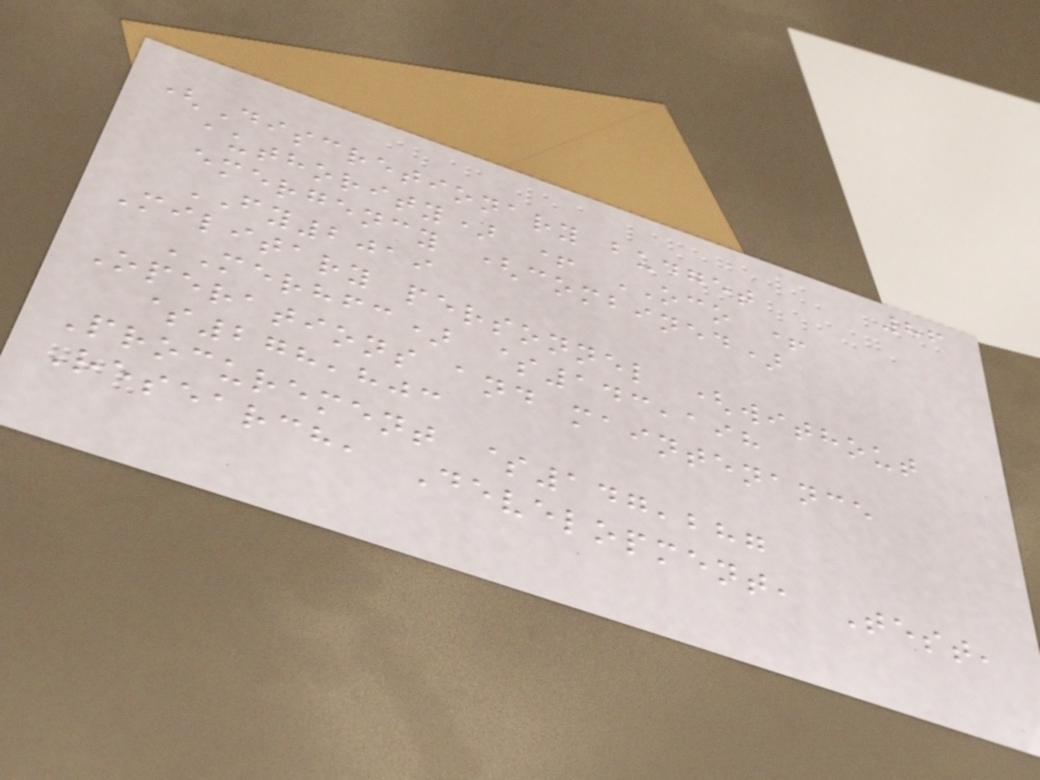86
(Discretionary budget
authority) + OCO +
emergency (combined)
FY2019
Military personnel (without
MERHFC) $143,198
Operations and maintenance
$278,803
Procurement $147,287
Research, Development, Test,
